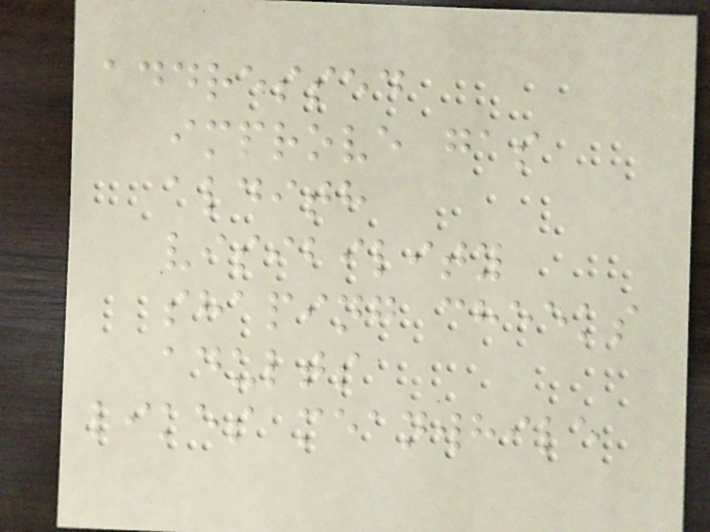addressed
improve gas
aldith
visibility
shaping cheeks
adults
likes meanwhile
